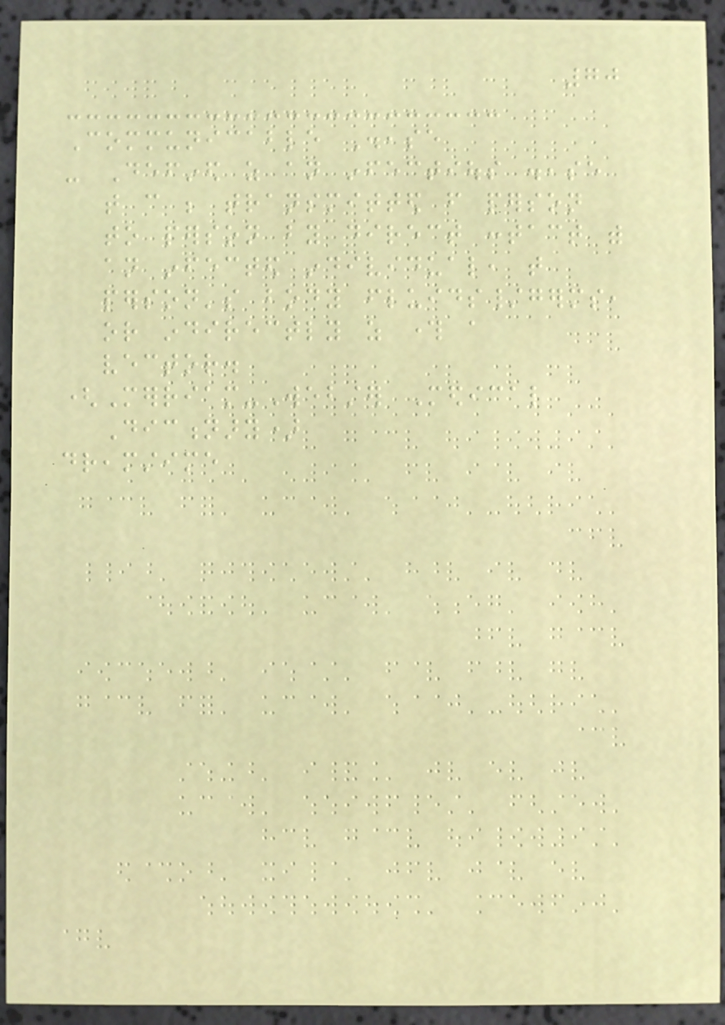70
Communicable Disease
- Defined as an infectious disease
that can be transmitted from person
to person by direct contact with
an infected individual, that
person's body fluids/germs,
or indirectly as through a
vector.
(Merriam-Webster Medical
Dictionary)
dreamstime
